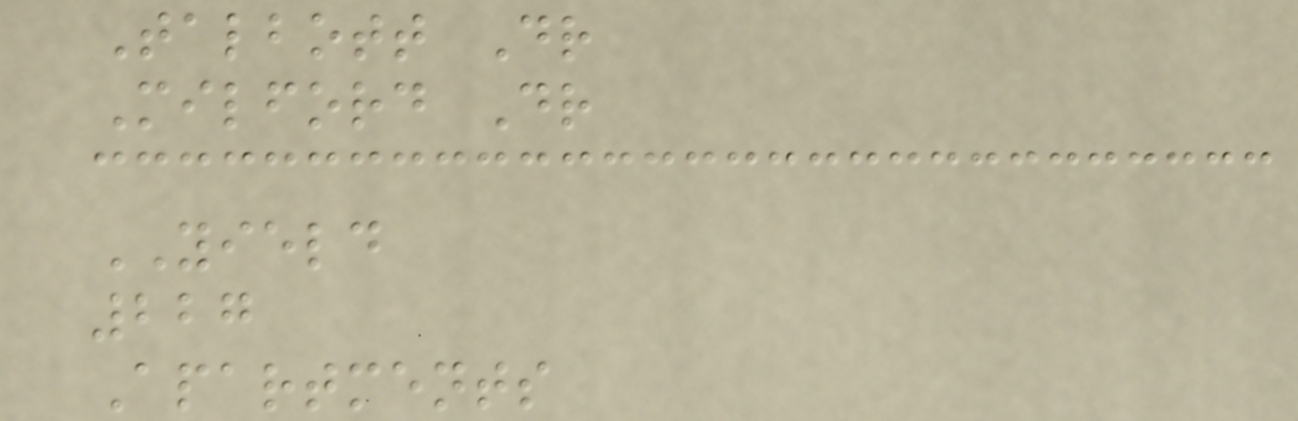Talbott Dr
Milford Dr
YIELD
227
Apartments
